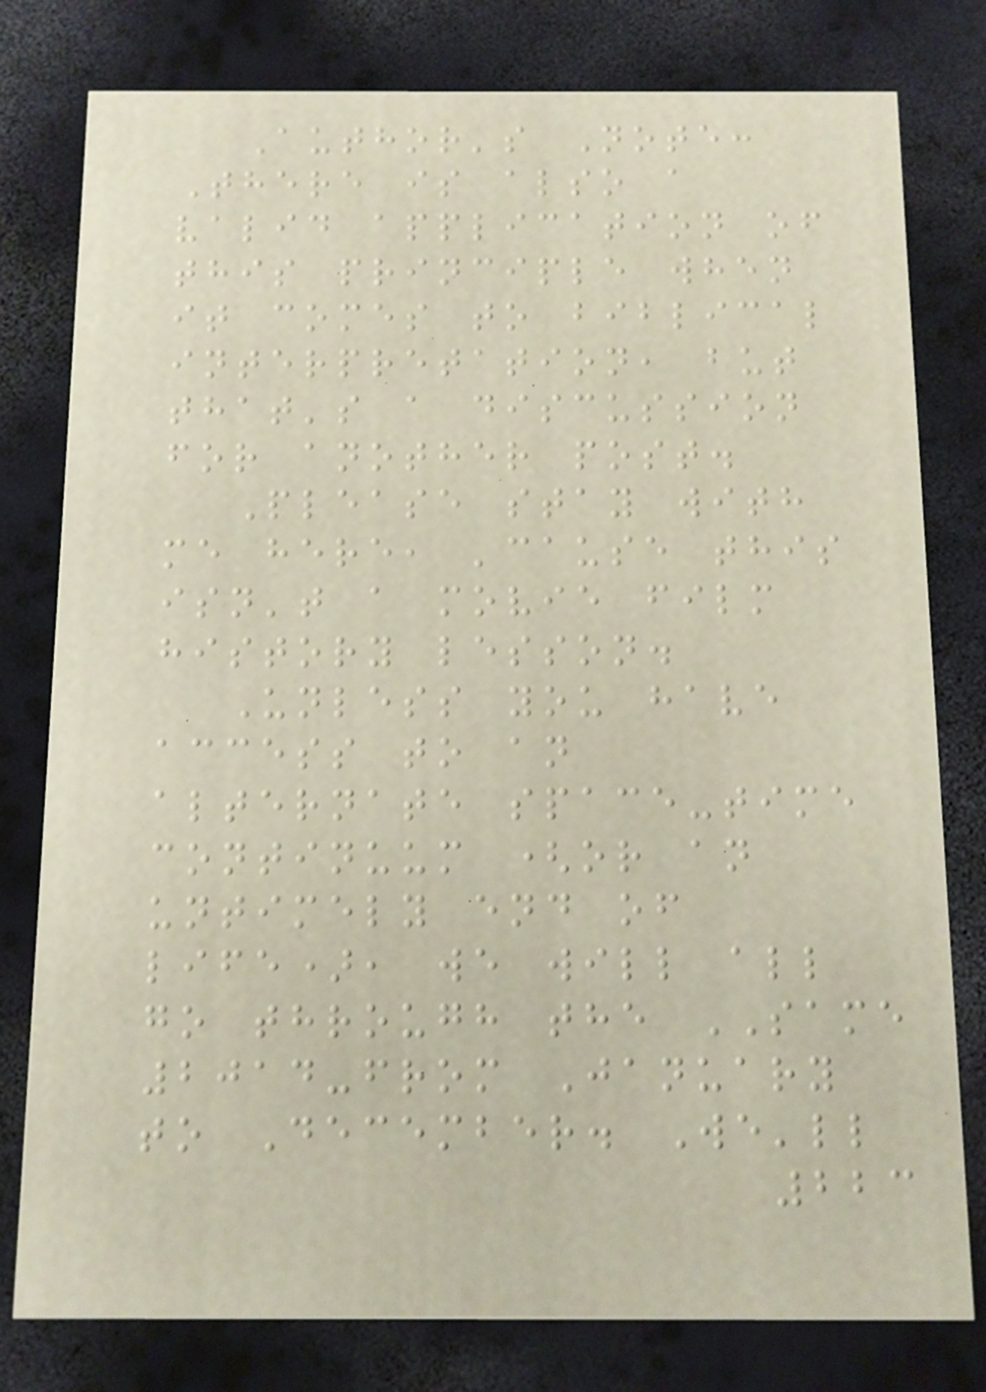Author's Note:
There is also a
valid application of
this principle when
it comes to biblical
interpretation, but
that's a discussion
for another post.
Please stay with
me here, 'cause this
isn't a movie film
history lesson.
Unless you have
access to an
alternate space-time
continuum (or an
untimely end of
life), we will all
go through the SAME
2014-from January
to December. We'll
223
